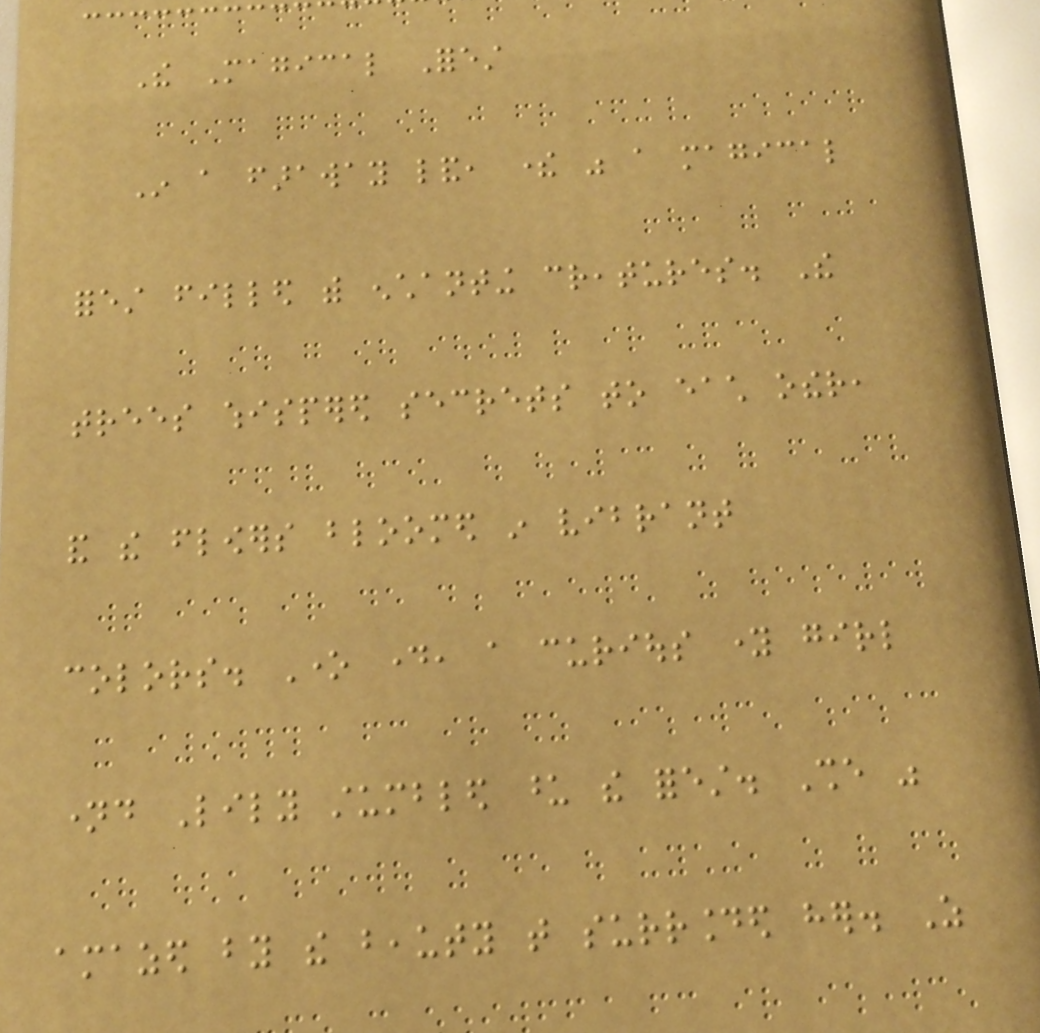The Magical Forest
In a faraway land, there was a magical
forest filled with enchanting creatures. The
trees whispered secrets to each other,
and the flowers bloomed in vibrant
colors. One day, a curious young girl
named Lily stumbled upon the forest. She was
amazed by the beauty that surrounded her. As
